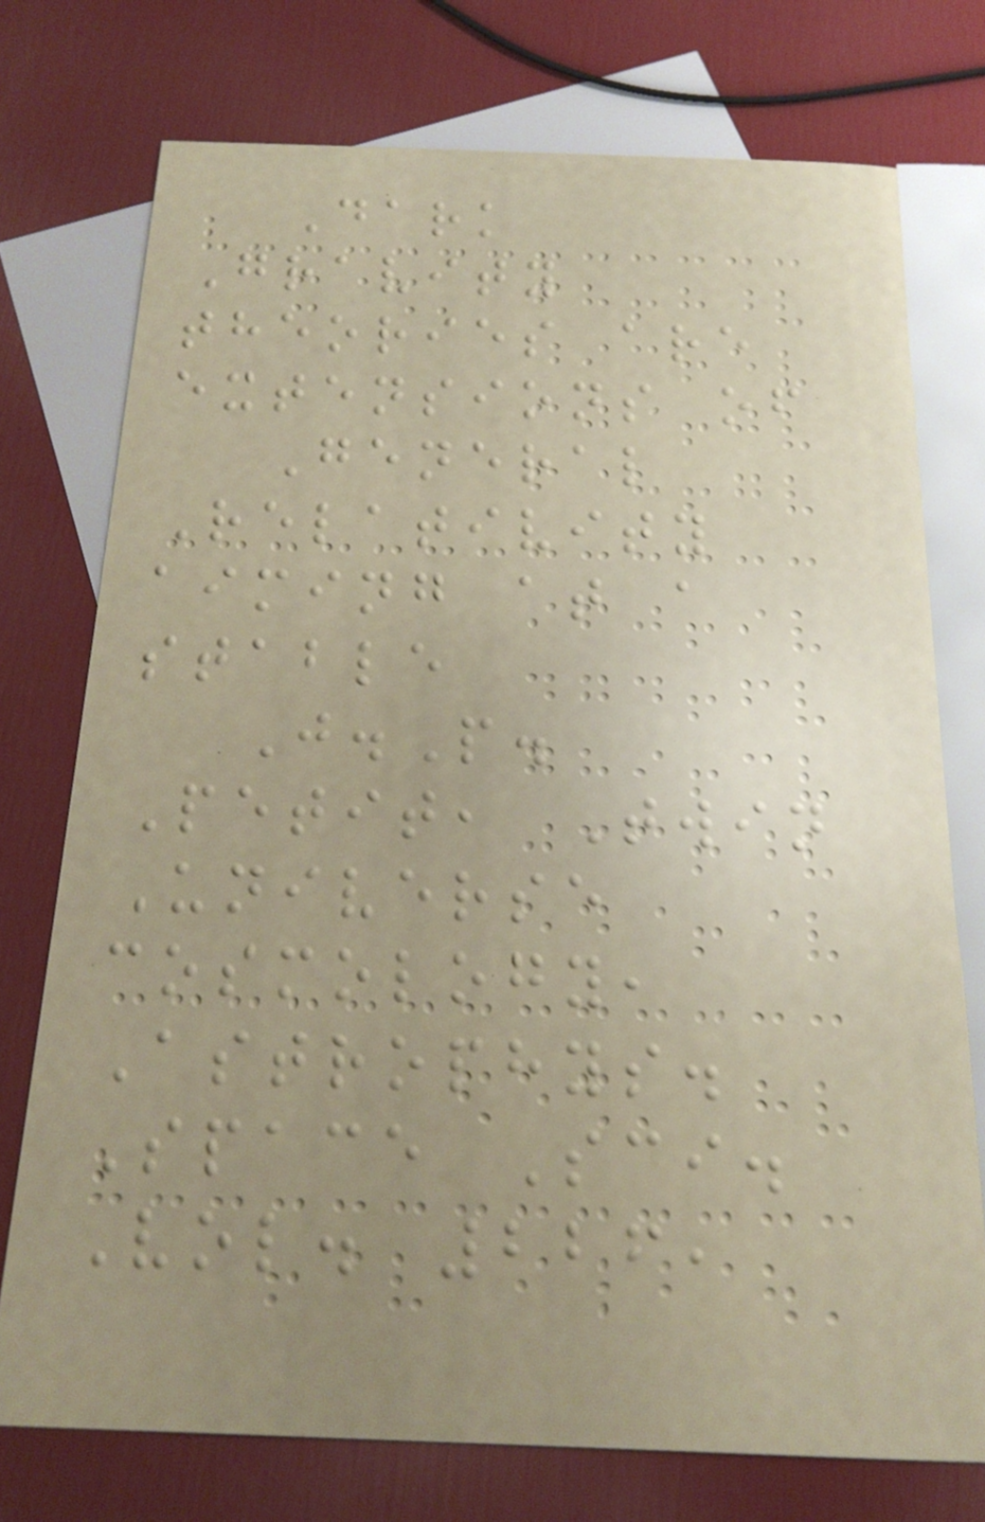Dark
Gravity
theories are
extensions of
General
Relativity
aiming at a
stable
J.P.
Petit, Twin
Universe
cosmology,
Astrophys.
Space Sci.
Vol. 226,
